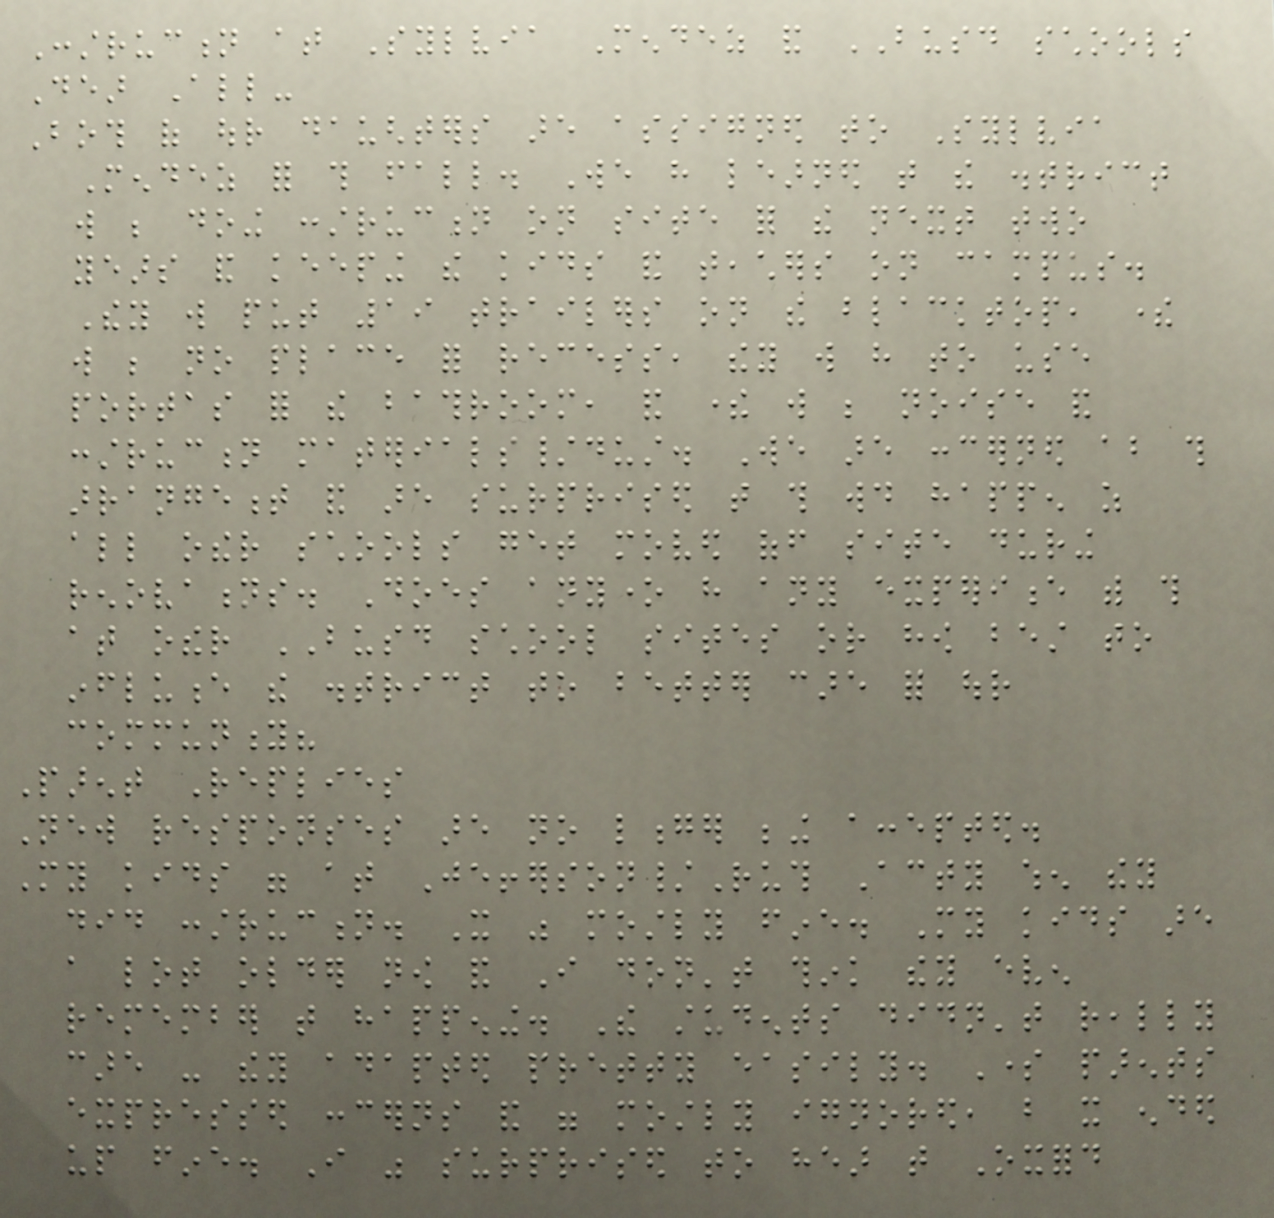Construction at Sylvia Mendez and BUSD schools
Dear All-
Both of our daughters are assigned to Sylvia
Mendez for this fall. We have learned that the district
will be doing construction on site for the next two
years and keeping the kids and teachers on campus.
They will put 19 trailers on the blacktop, there
will be no place for recess, they will have to use
portas for the bathroom, and there will be noise and
construction materials/dust. We are concerned about this
arrangement and are surprised that this would happen as
all other schools get moved off site during
renovations. Does anyone have any experience with this
at other BUSD school sites or how best to
influence the district to better care for our
community?
Parent Replies
New responses are no longer being accepted.
My kids were at Jefferson/Ruth Acty when they
did construction. It was mostly fine. My kids are
a lot older now and I don't think they even
remember that happening. The students didn't really
care - they adapted pretty easily. Some parents
expressed concerns and were mostly ignored, but it ended
up fine. I was surprised to hear that Oxford
